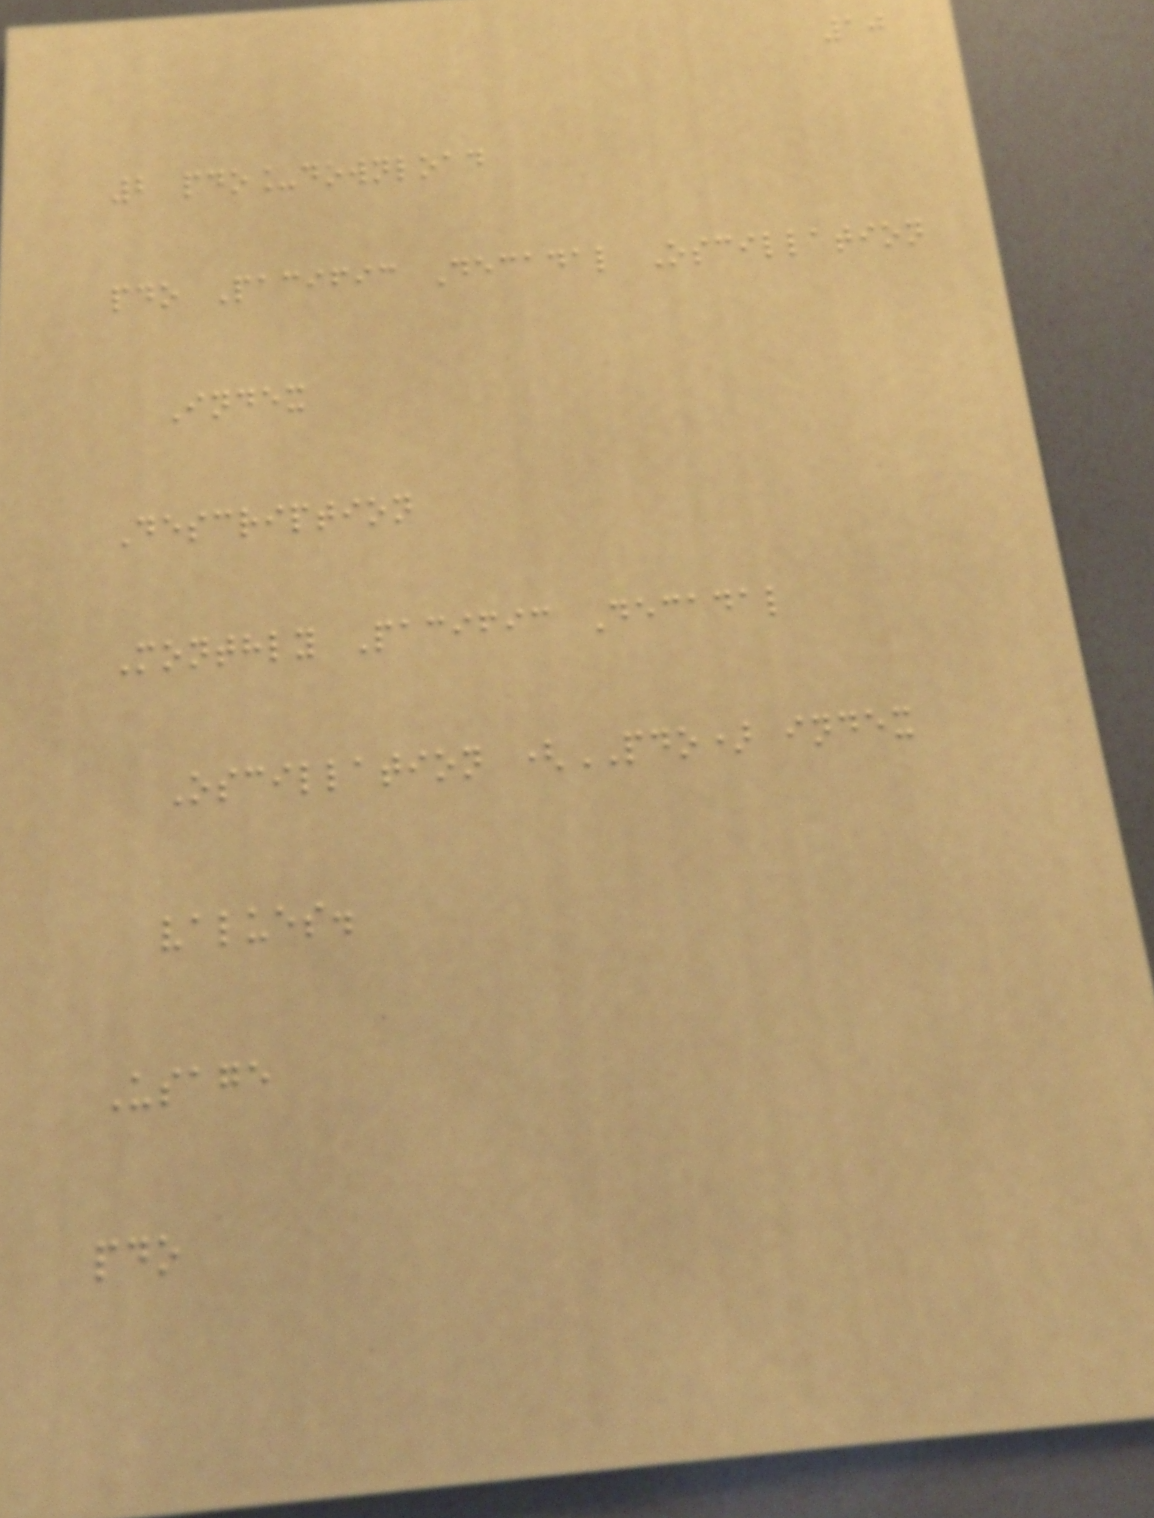10
2 pdo_download
pdo Pacific Decadal Oscillation
Index
Description
Monthly Pacific Decadal
Oscillation (PDO) index
values.
Usage
pdo
